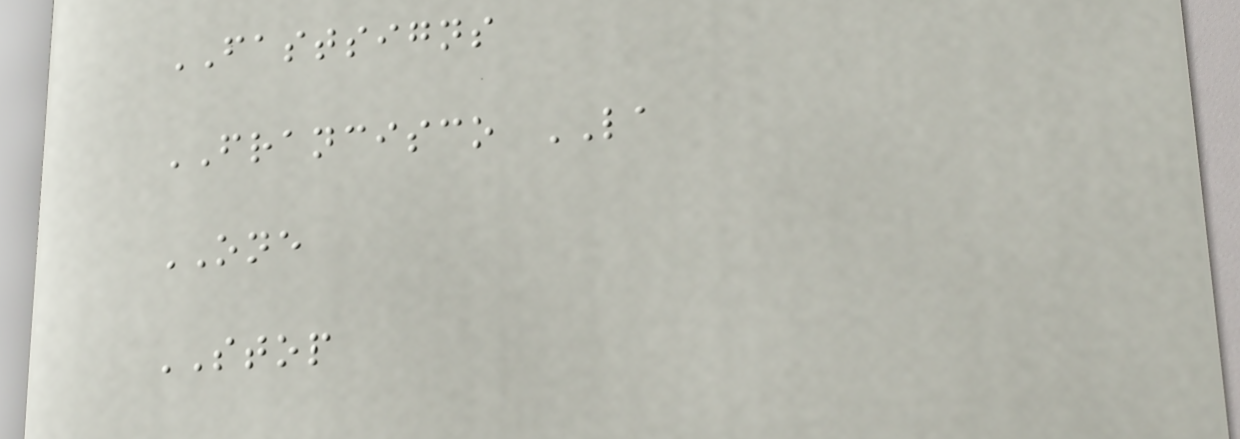FASTSIGNS
FRANCISCO LA
ONE
STOP
